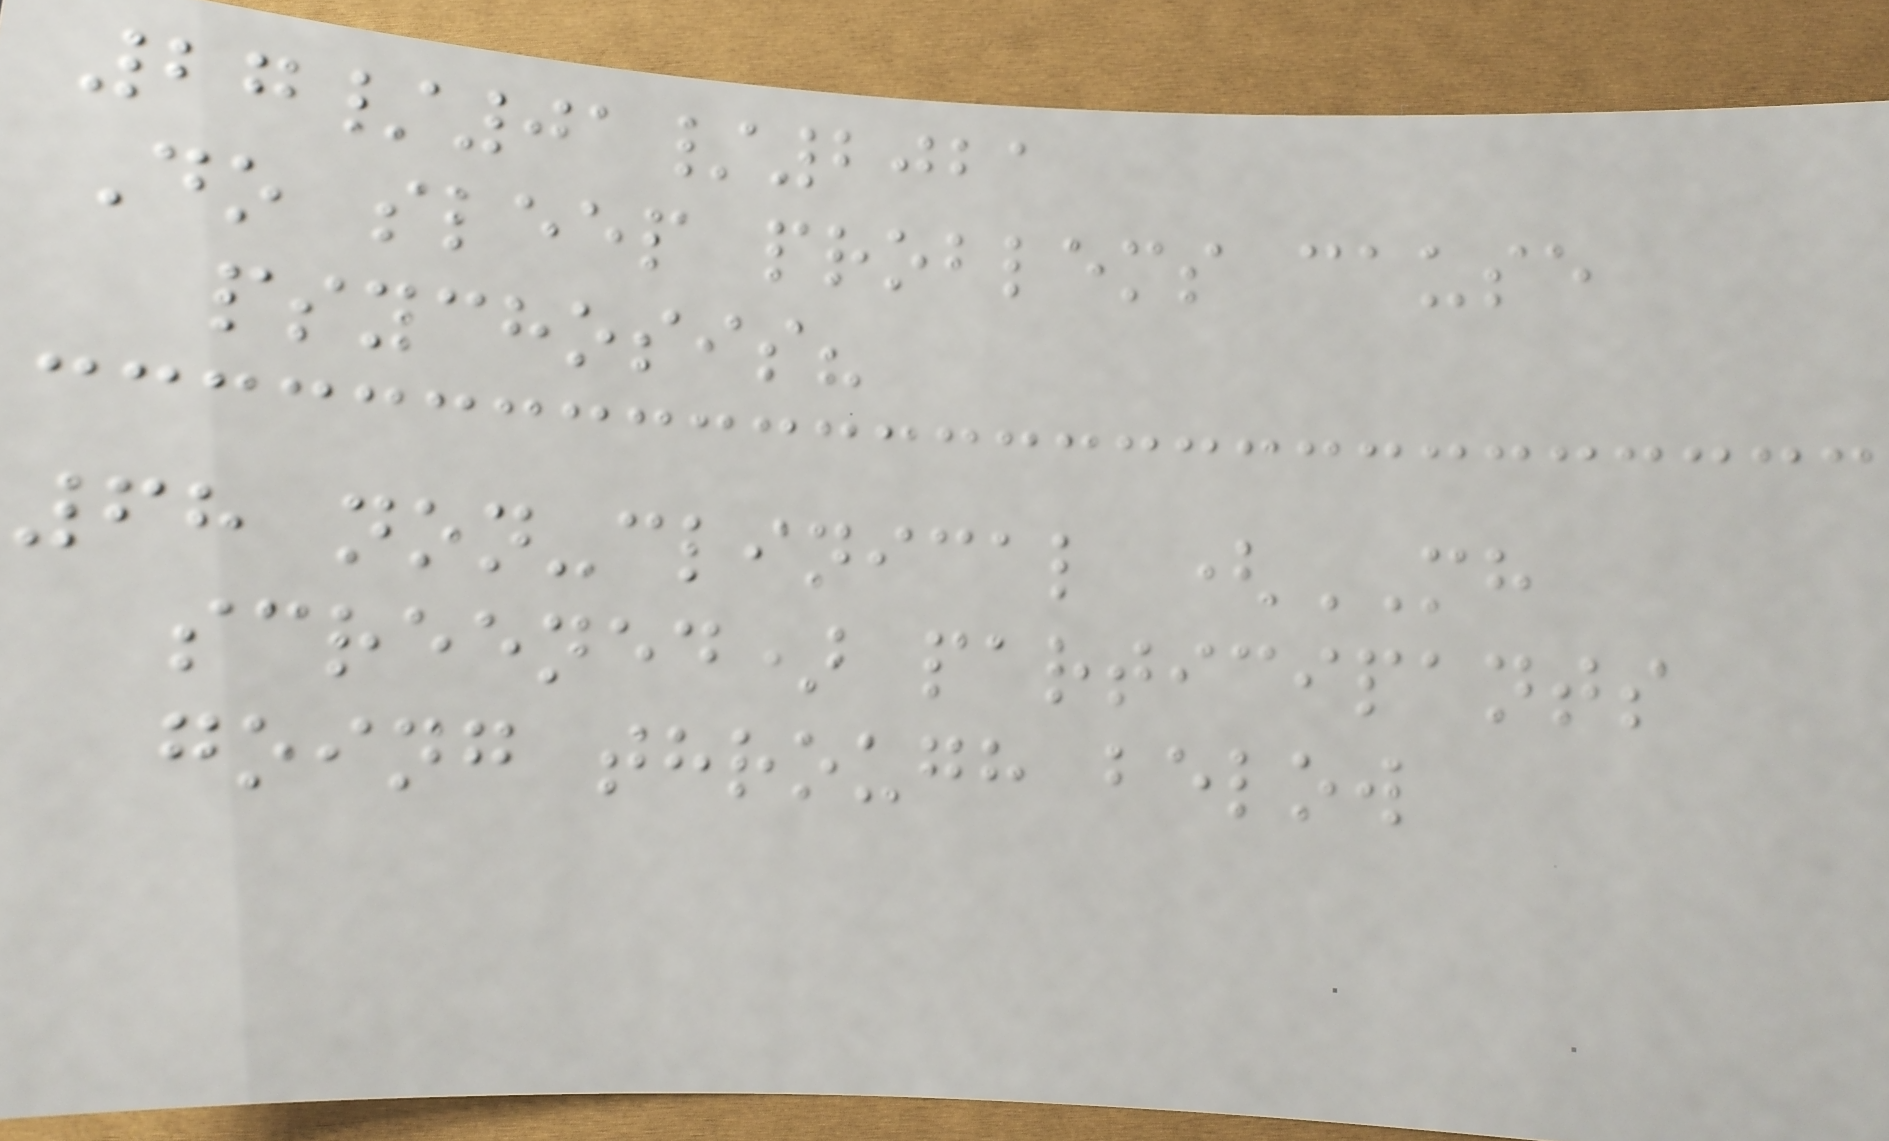27/01/2021
Do sleep problems cause
psychosis?
68 non-clinical (MH
screened) participants
going through below
